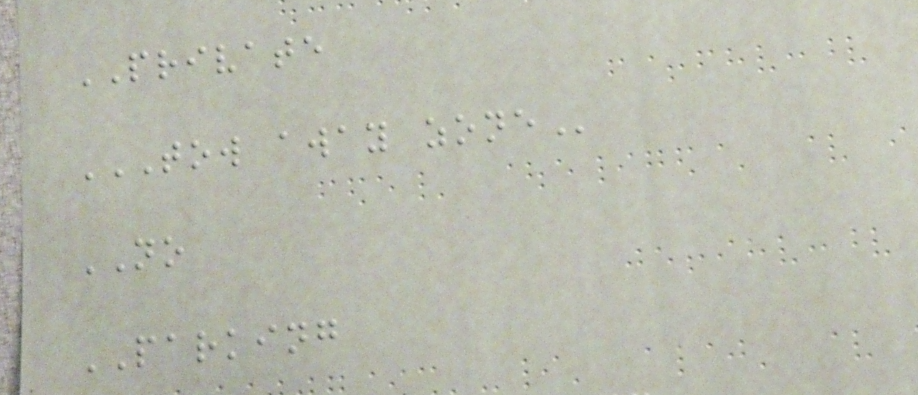PRIVATE
TOW AWAY ZONE
NO
PARKING
